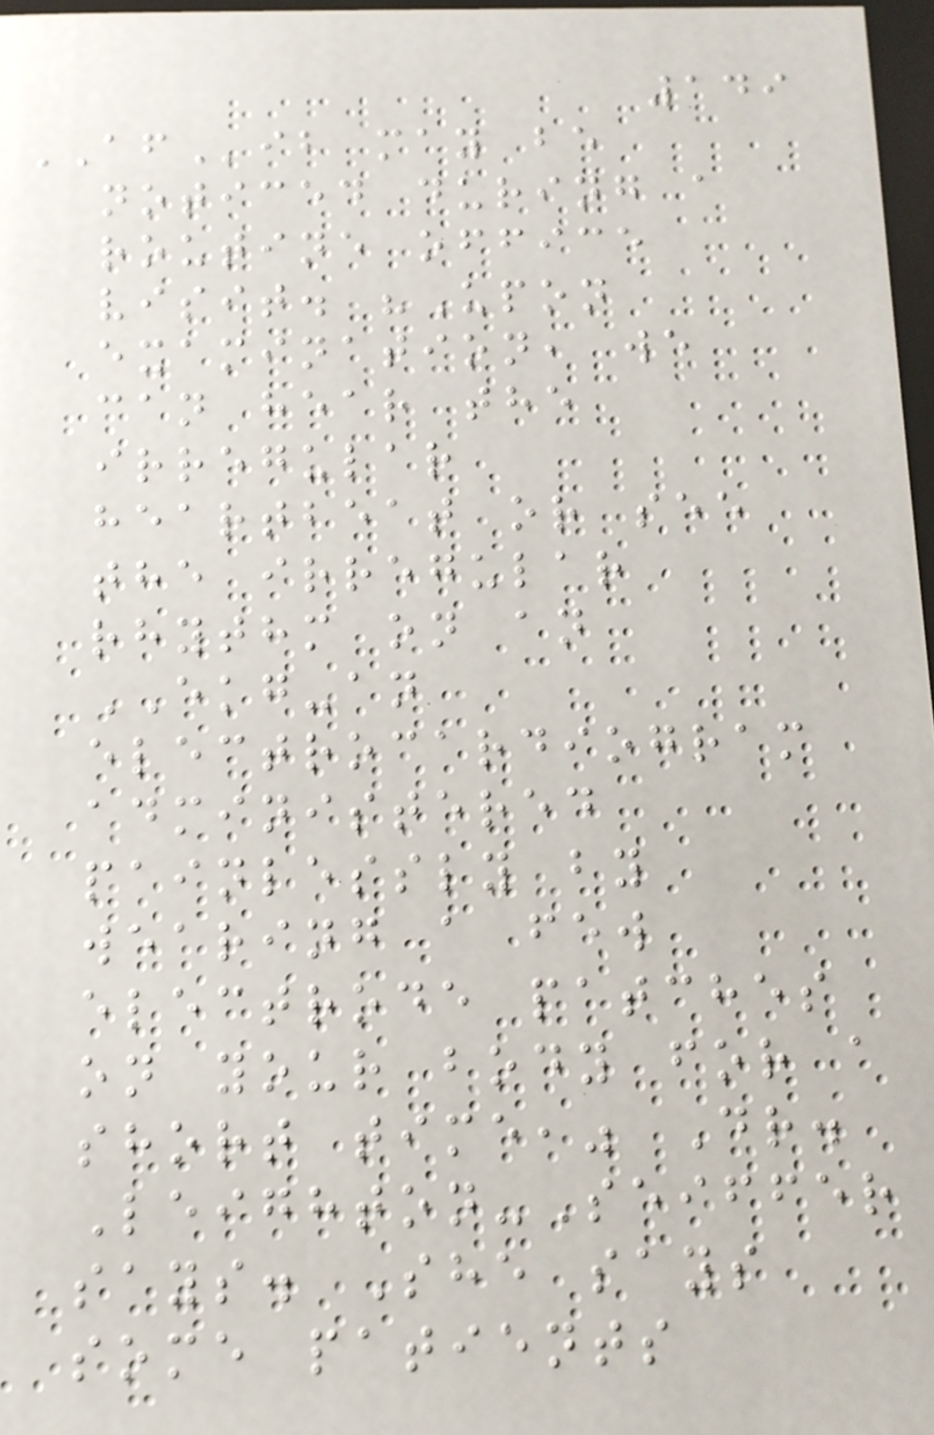149
AFib may be
noticed during a
routine office
visit. "Upon
examination, we
can hear the
irregular
heartbeat or see
the irregular
rhythm on an
EKG-an
electrocardiogram
administered
painlessly by
wearing a few
electrode patches
on your body for a
short time," Dr.
Leighton-Seiffer
says. She says
some patients
